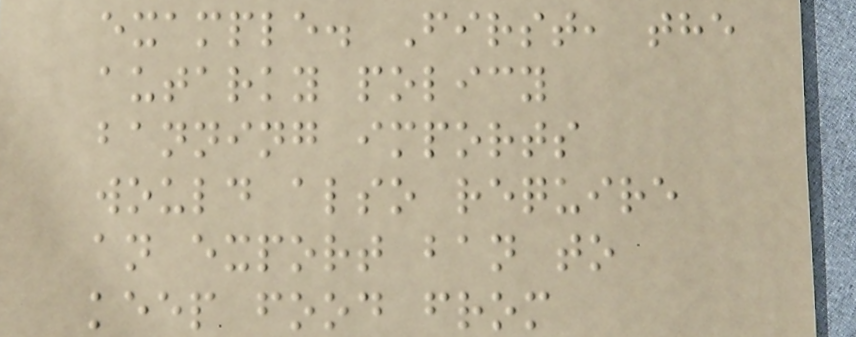example. First, the
autarky policy
banning imports
would also require
an export ban to
keep food from
